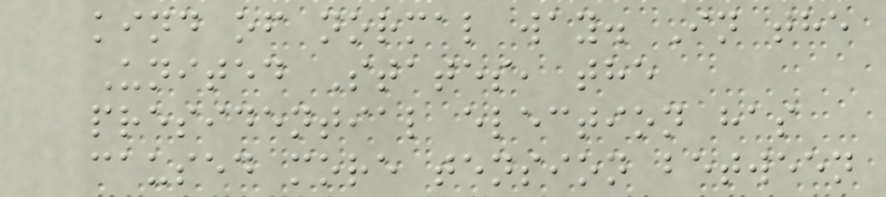kind of normal way. In the
United States, the
presidential election has
caused more tension between
